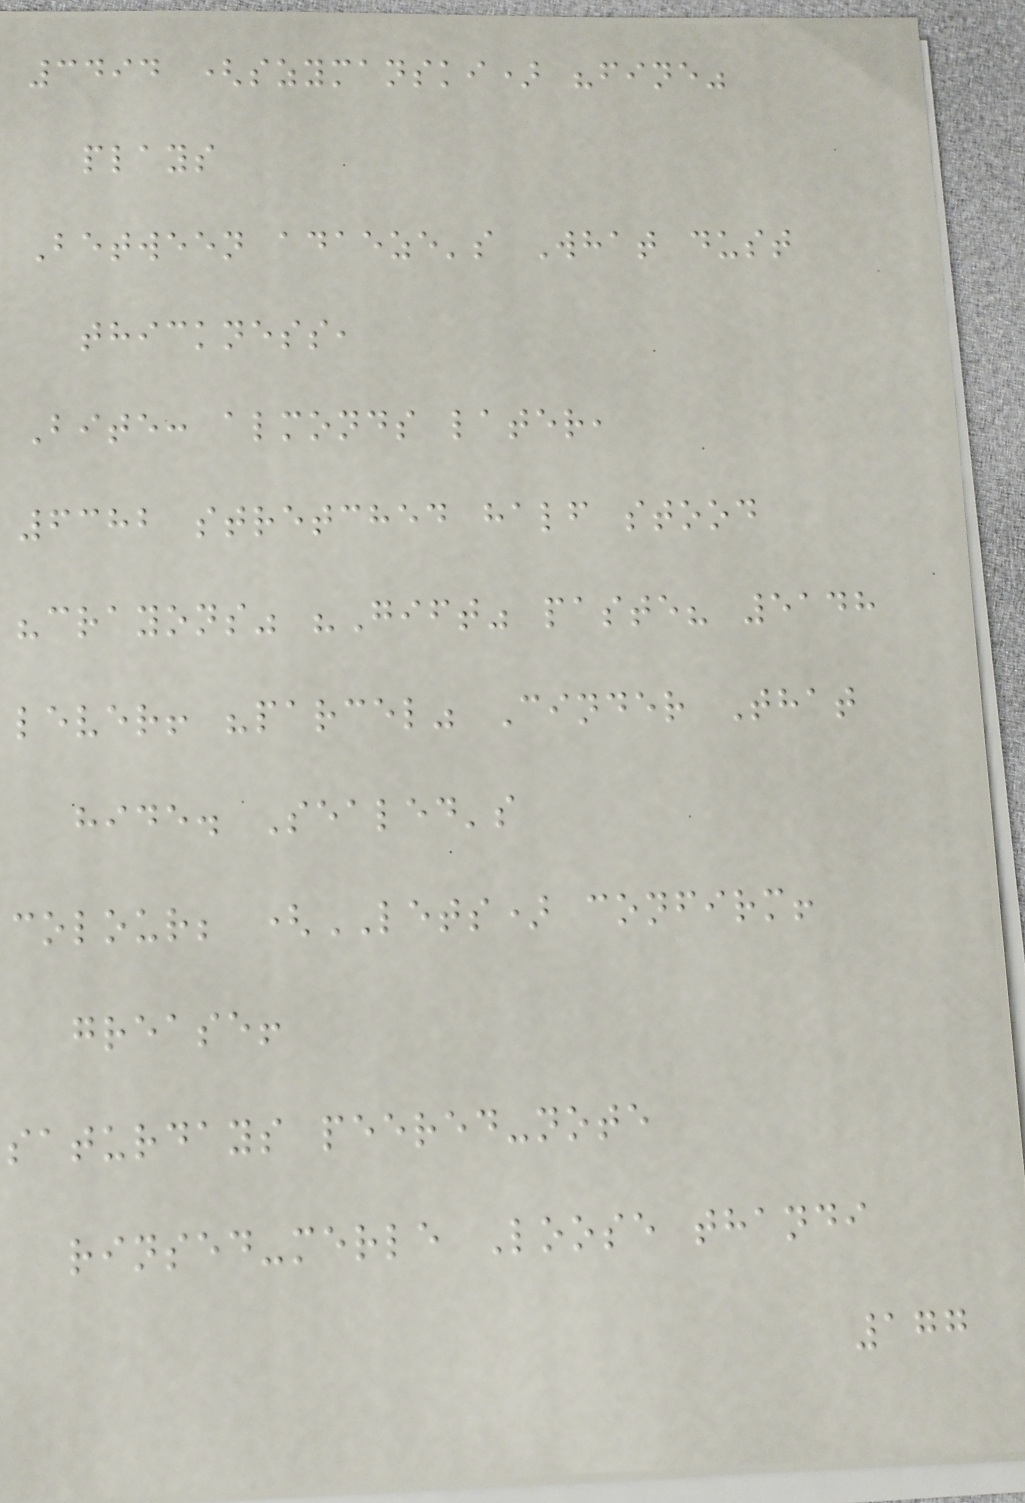3494 (szymanski) "fine"
plays
Between adaeze's What dust
thickness,
Bite: almonds later,
6382 stretched half stood
"crayons" "Gift" paste? 5148
lever! "parcel" Cinder That
hide. Sealed's
colour; (LETS) confirm!
grease!
saturdays peered-note
rinsed-merle Loose thandi
177
